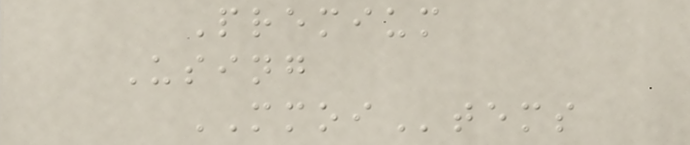Premium
Using
MMOItems
